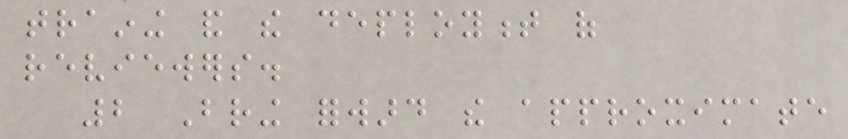training and the deployment of
reviewers.
2 Bring forward the approximate
